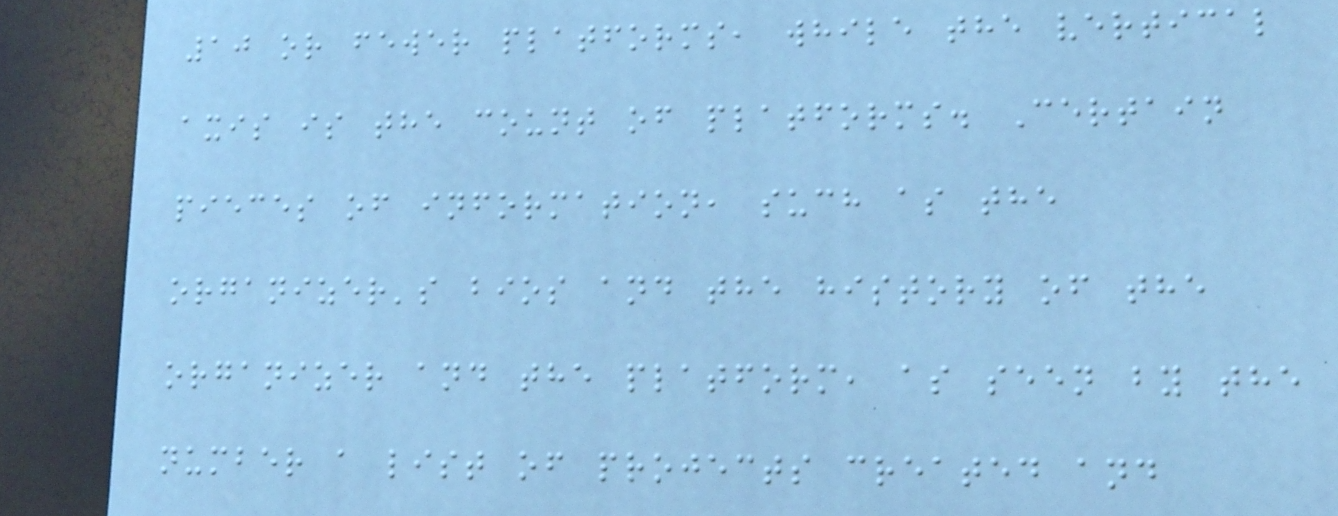10 or fewer platforms, while the vertical
axis is the count of platforms. Certain
pieces of information, such as the
organizer's bios and the history of the
organizer and the platform, as seen by the
number a list of projects created and
